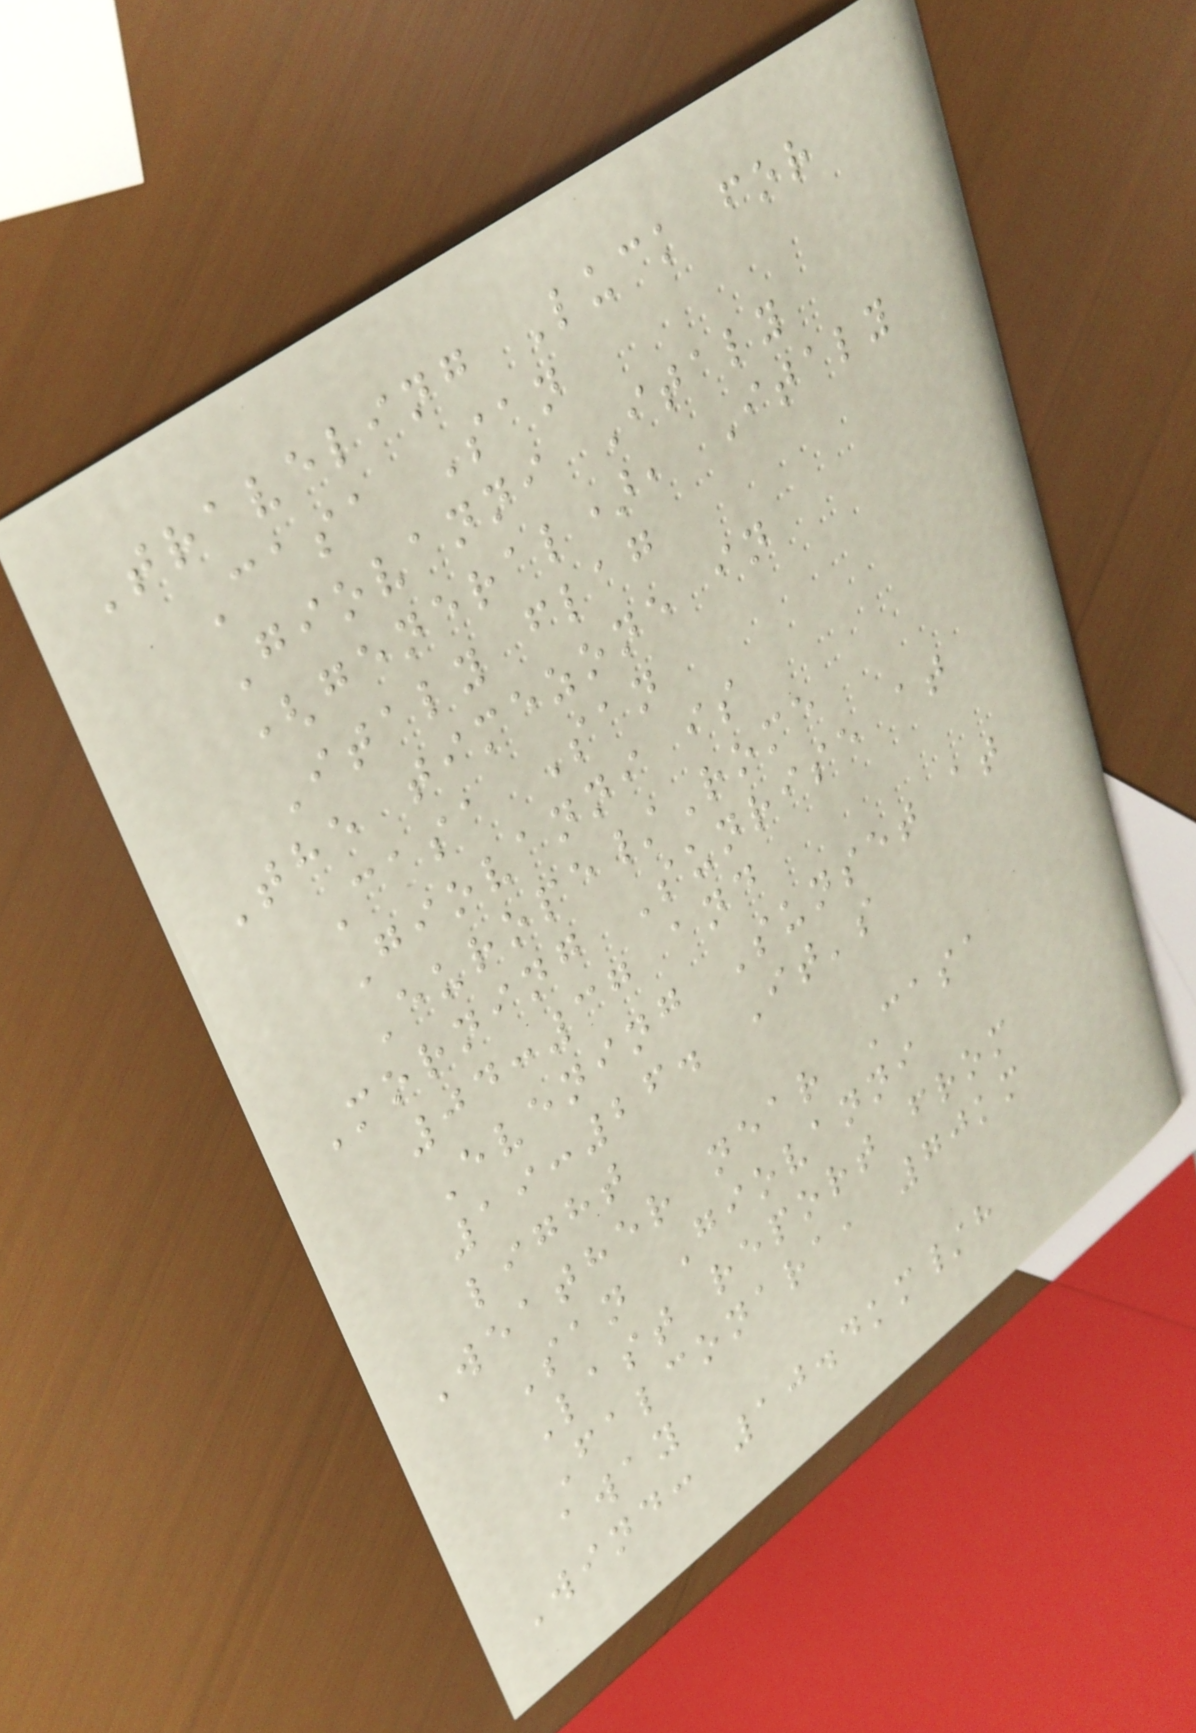Traveling Luck for
Casa San
Giovanni Italy
(general), Italy
Italy flag
The timezone in
Casa San
Giovanni is
Europe/Rome
Morning Sunrise at
04:37 and
Evening Sunset at
19:26. It's
light
Weather near Casa
San Giovanni
Last report from
Falconara, 70km
away
Wind: 10.4km/h
